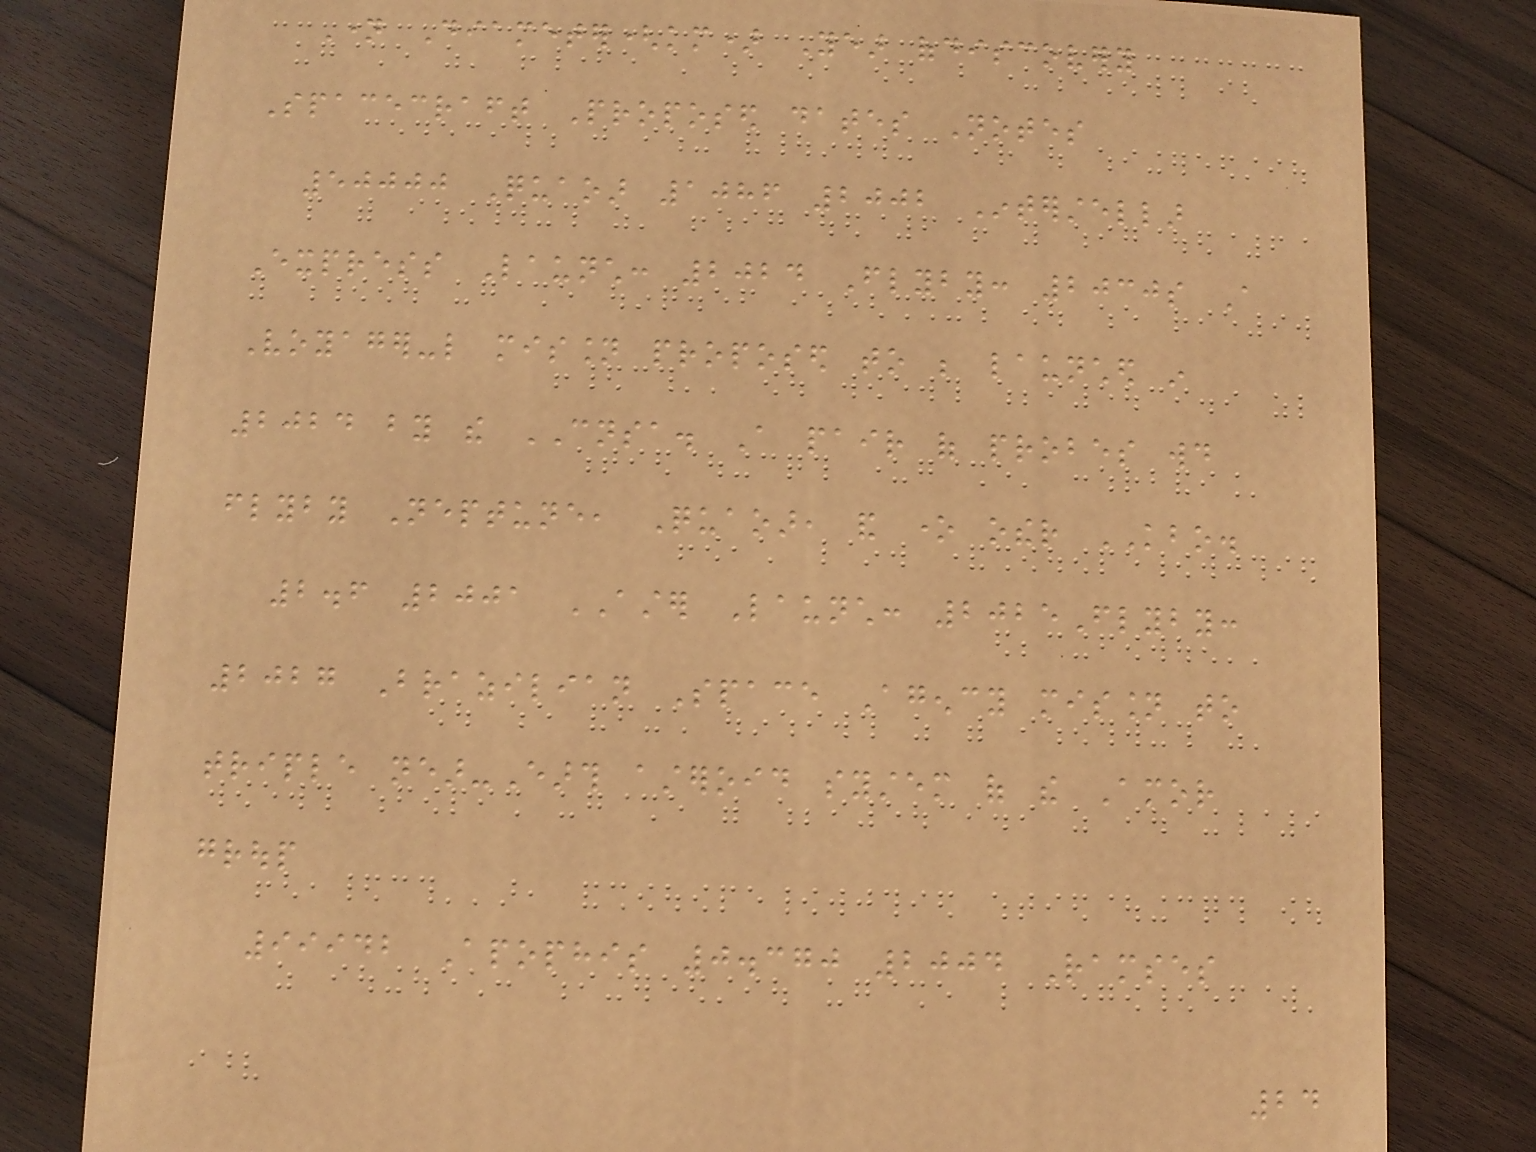Name Diameter(km) Year ofdiscovery
Spacecraft Proposed dates Notes
50000 Quaoar 1086 2002 Interstellar
Express Launch: 2024 Flyby: 2030s A
Voyager-like mission proposed to be launched in
2024 by the CNSA. A pair of probes would
flyby Neptune, Quaoar, and one other KBO.
2.6 2001 ASTER Launch: 2025Flyby:
2027 Brazilian Space Agency mission to
triple near-Earth asteroid system of the Amor
group
99942 Apophis 0.370 2004 Ramses
24
